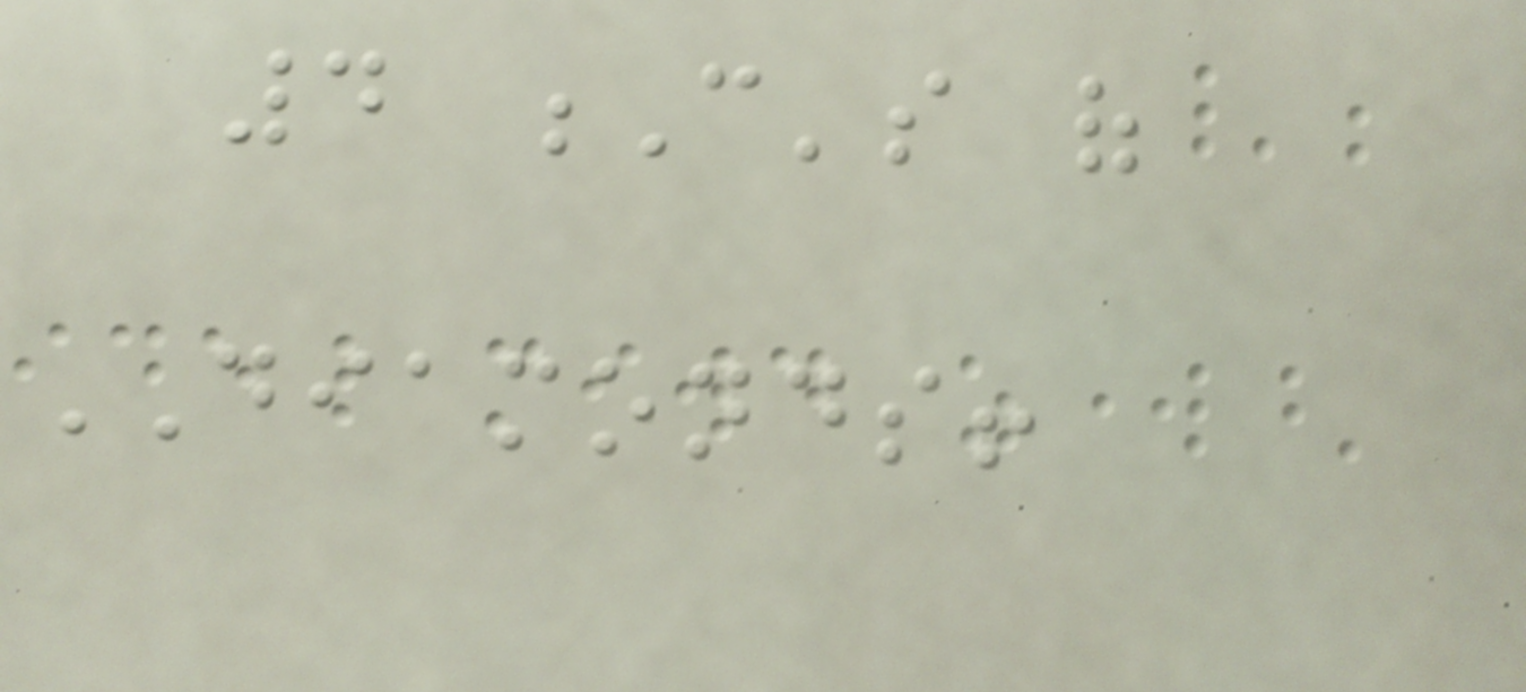4 C's of
DIAMONDS!
